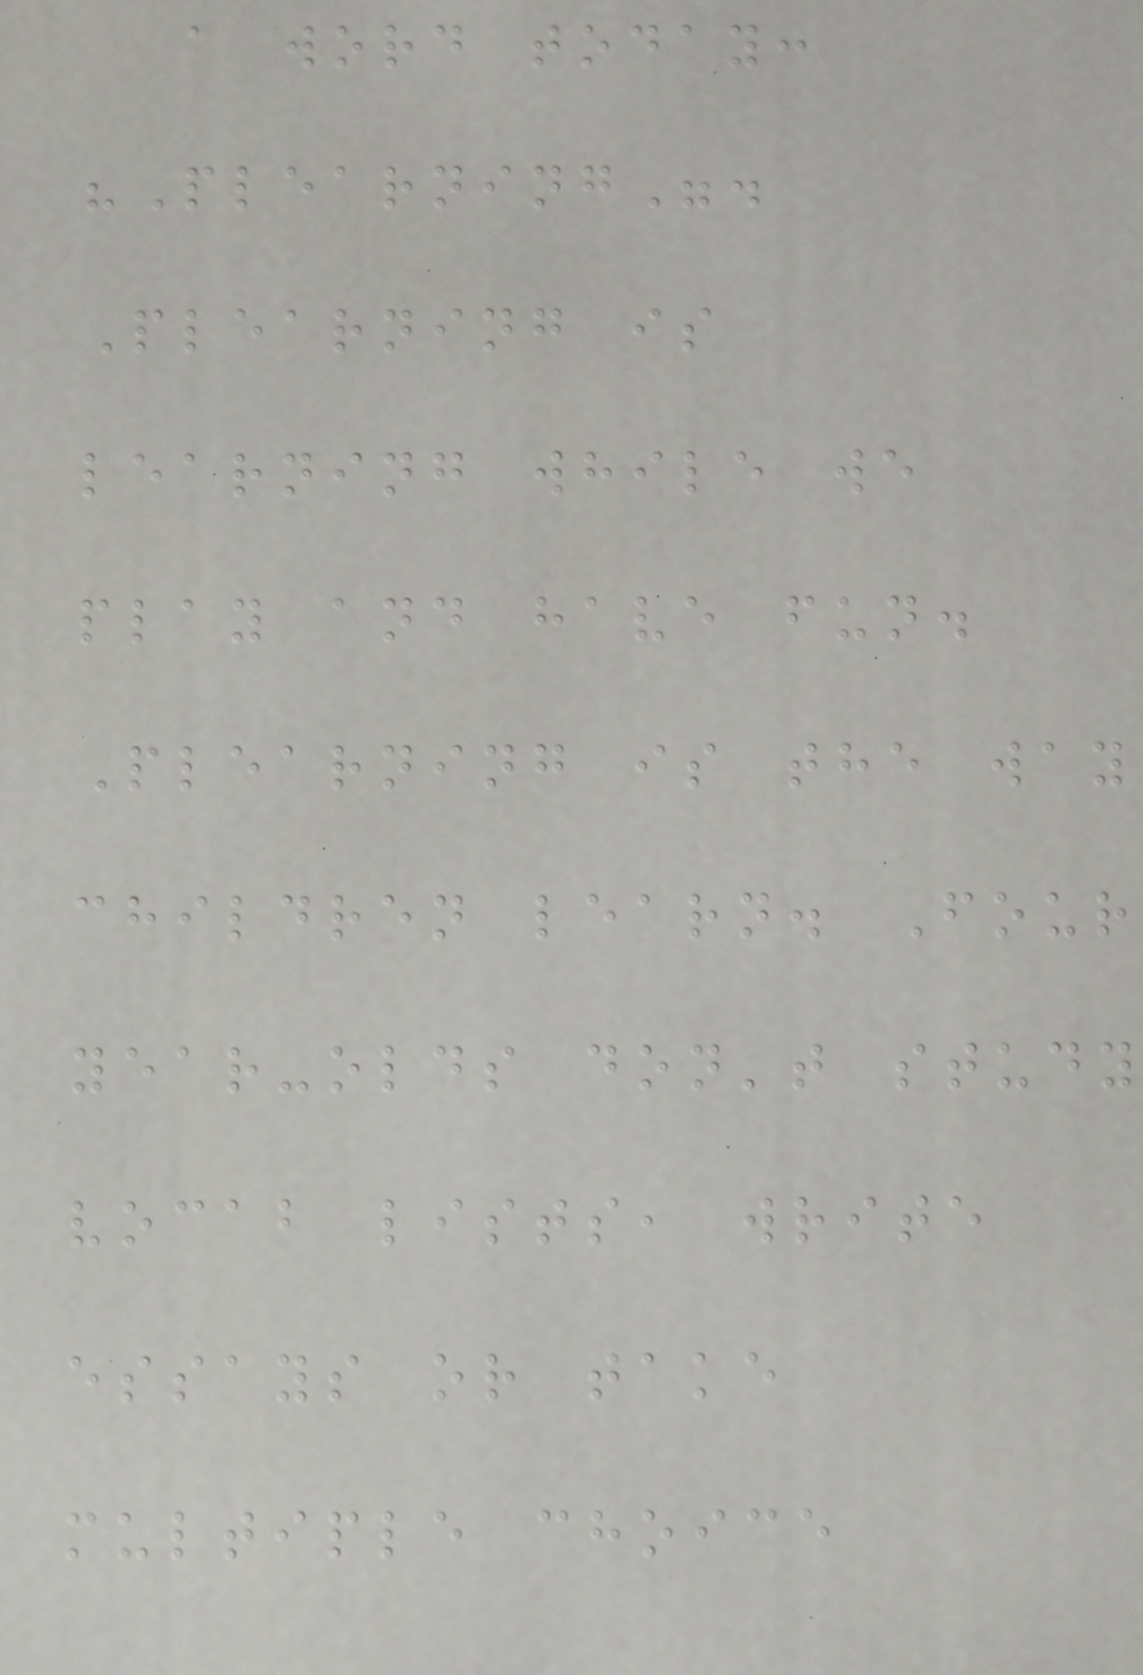a word today:
"Plearning".
Plearning is
learning while we
play and have fun.
Plearning is the way
children learn. Four
year-olds don't study
vocab lists, write
essays or take
multiple choice
